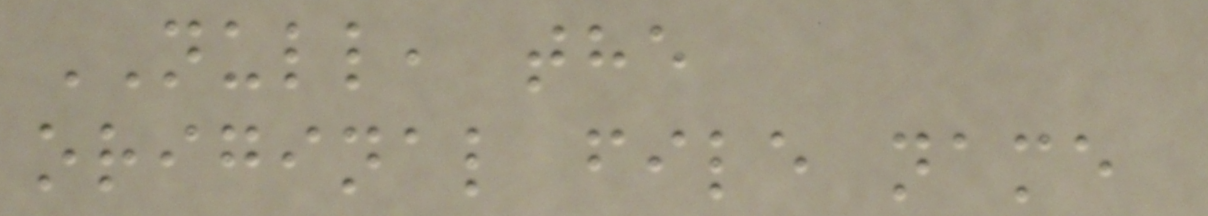NULL, the
original file name
